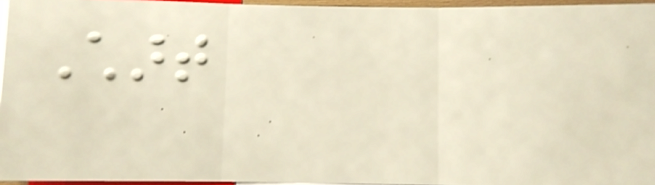Chart
